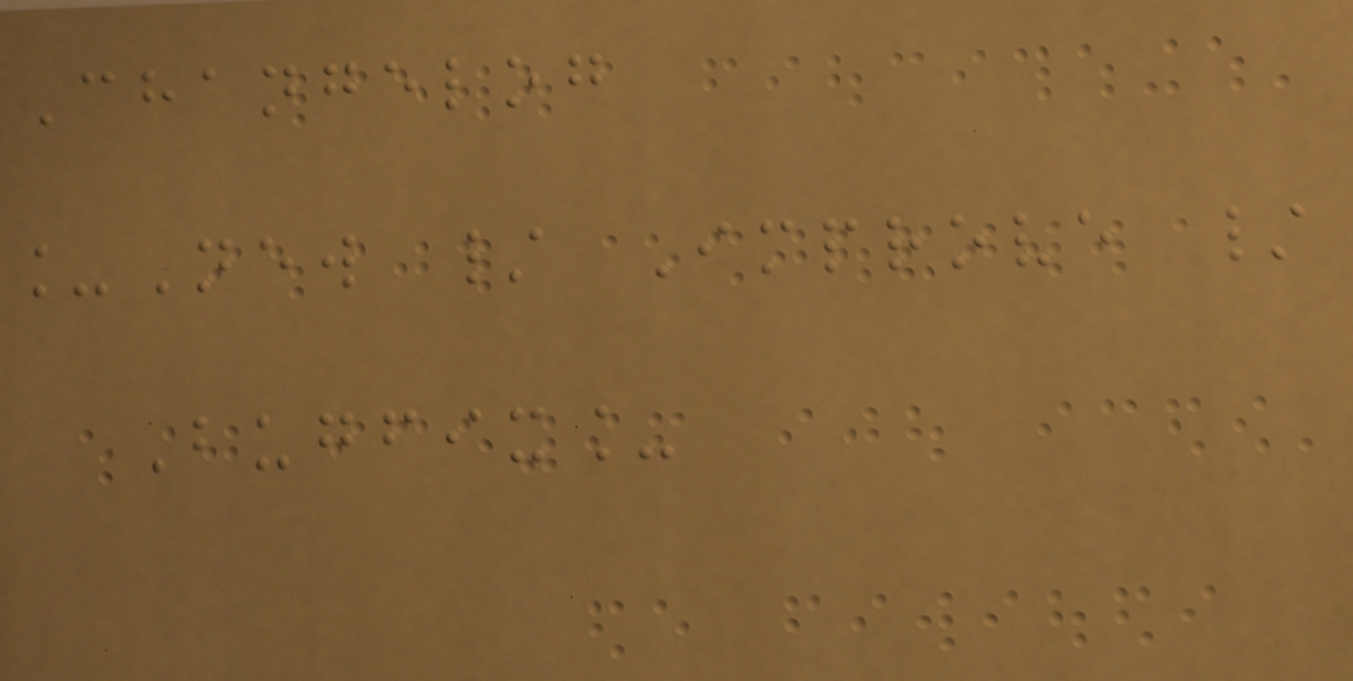Changelog
_New / Improve /
Bugfix_
